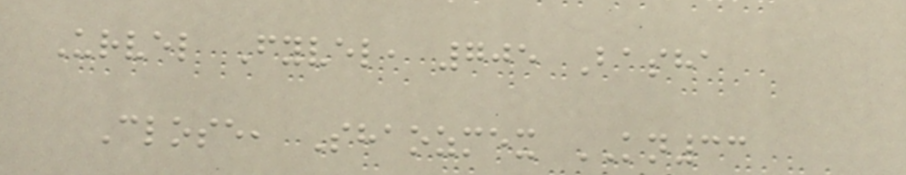Urvel Fyvel, 705 Basha
Close, Shaozmex KN33
